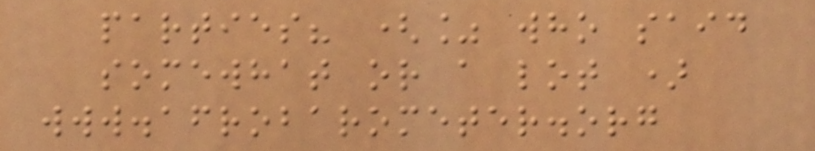parties? (% who said
somewhat or a lot )
www.afrobarometer.org
